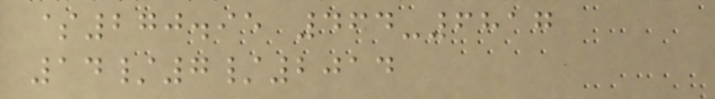$270.95 464-6817
14/7/2014
